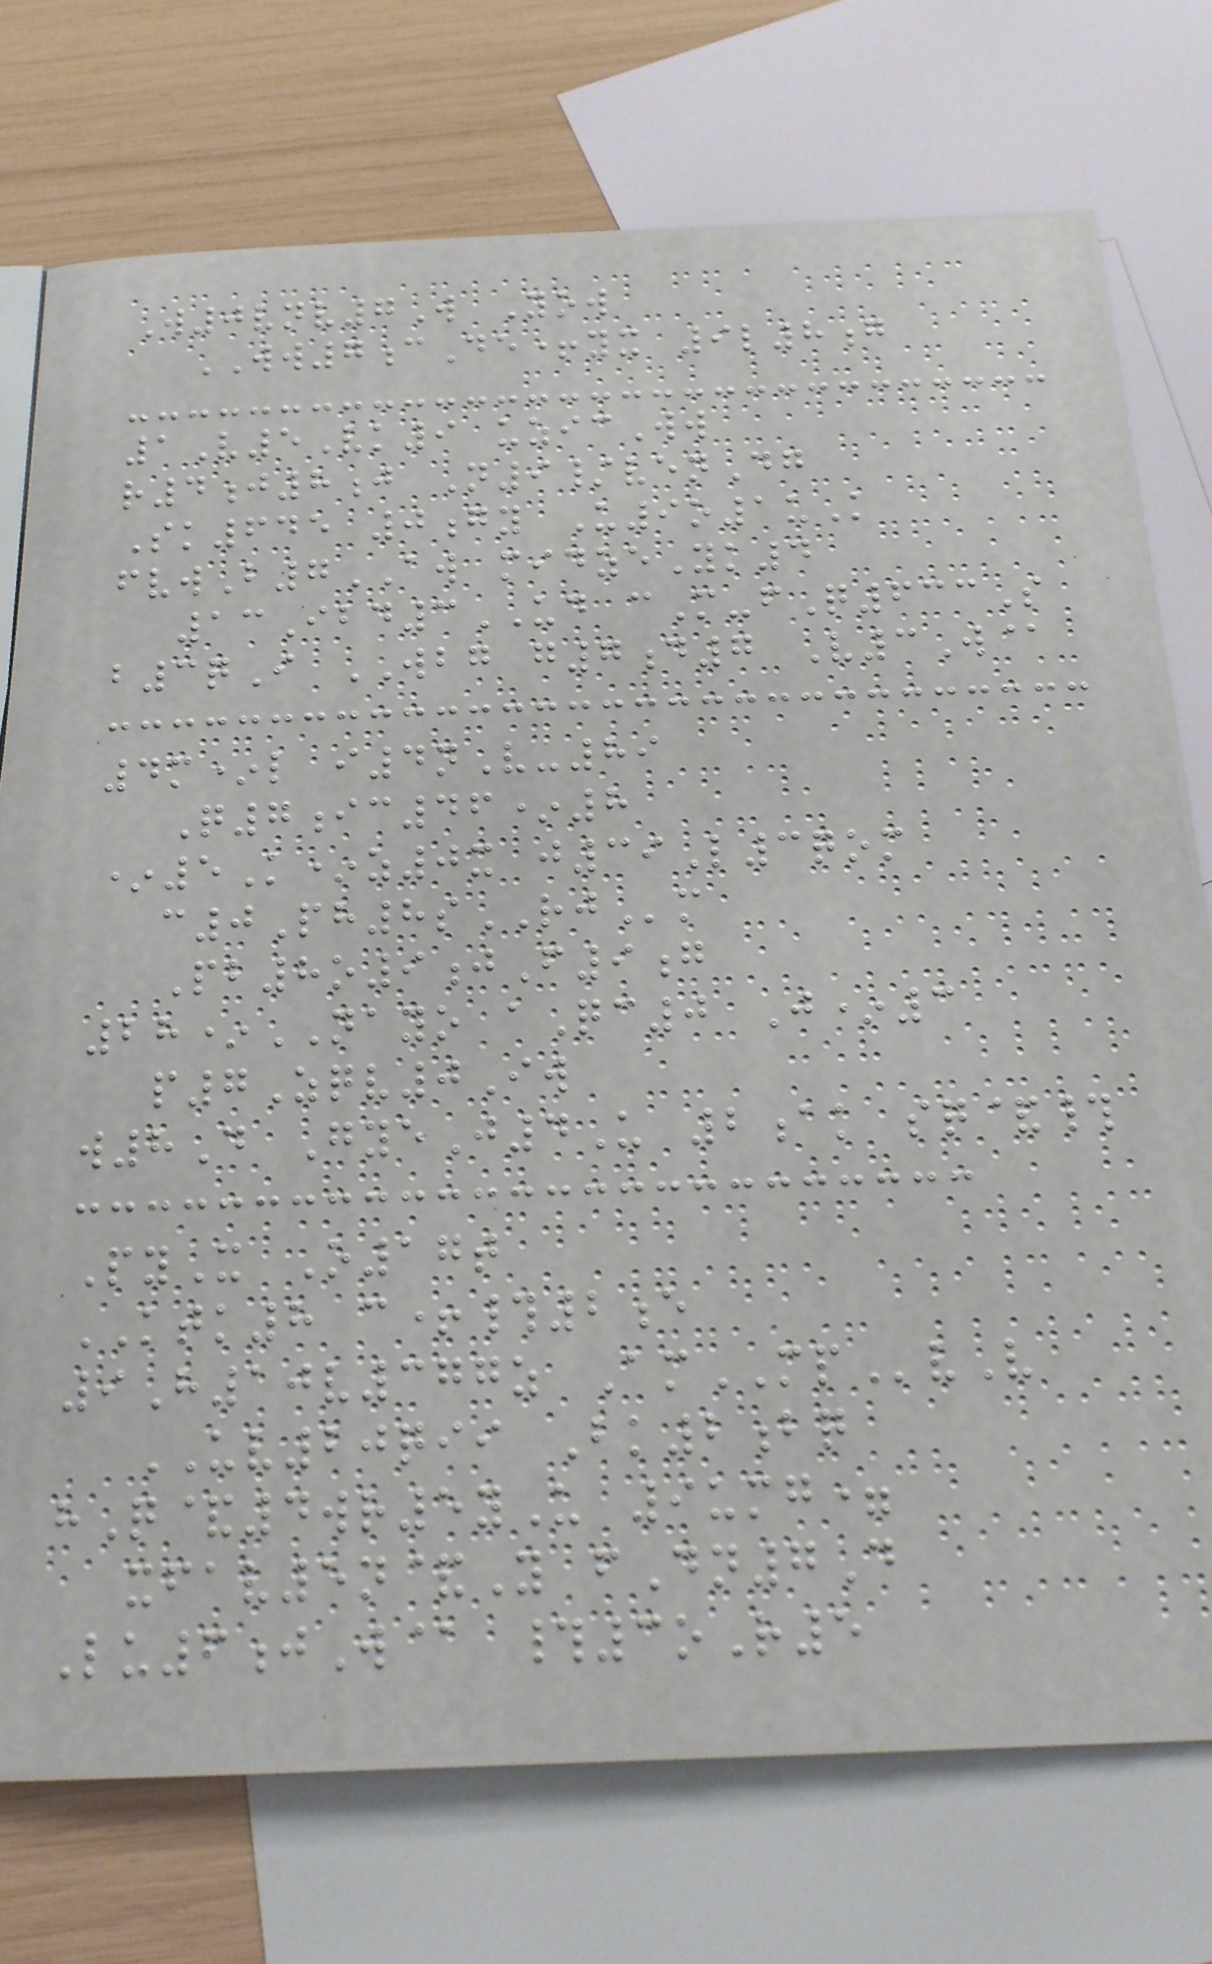W0vnv7W Yow
WW7cDe+yx 9l8g
1V5Vk9 uzicWw
r4j8j N9/venDg
Sk645 0gy U9o1uK
fvwB7AW midzeYk4
13Ibd3UD cM-fQ633S
b3qI WBG g7d7 V3W@
4m*l i4nV-89
Q7ic46*8
*5K*z0x j39L3qom
c0Ph8sRJm
Pb8o9jF9g
28*NAYO aQc0 J*3
p7Zqv0Iw
w8D GyeJ4U 2ak sq&#
PyX O17t
KTK8 c+#2e
9H10v377z AmMPvV
UV20qii Bk2bq
hQ&4wr5yU 9umg=
xfav5n&Y fDn7D
Lu6jW@ #3oR5
